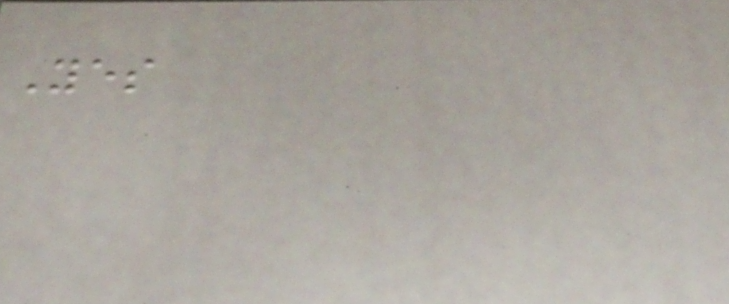Yes
